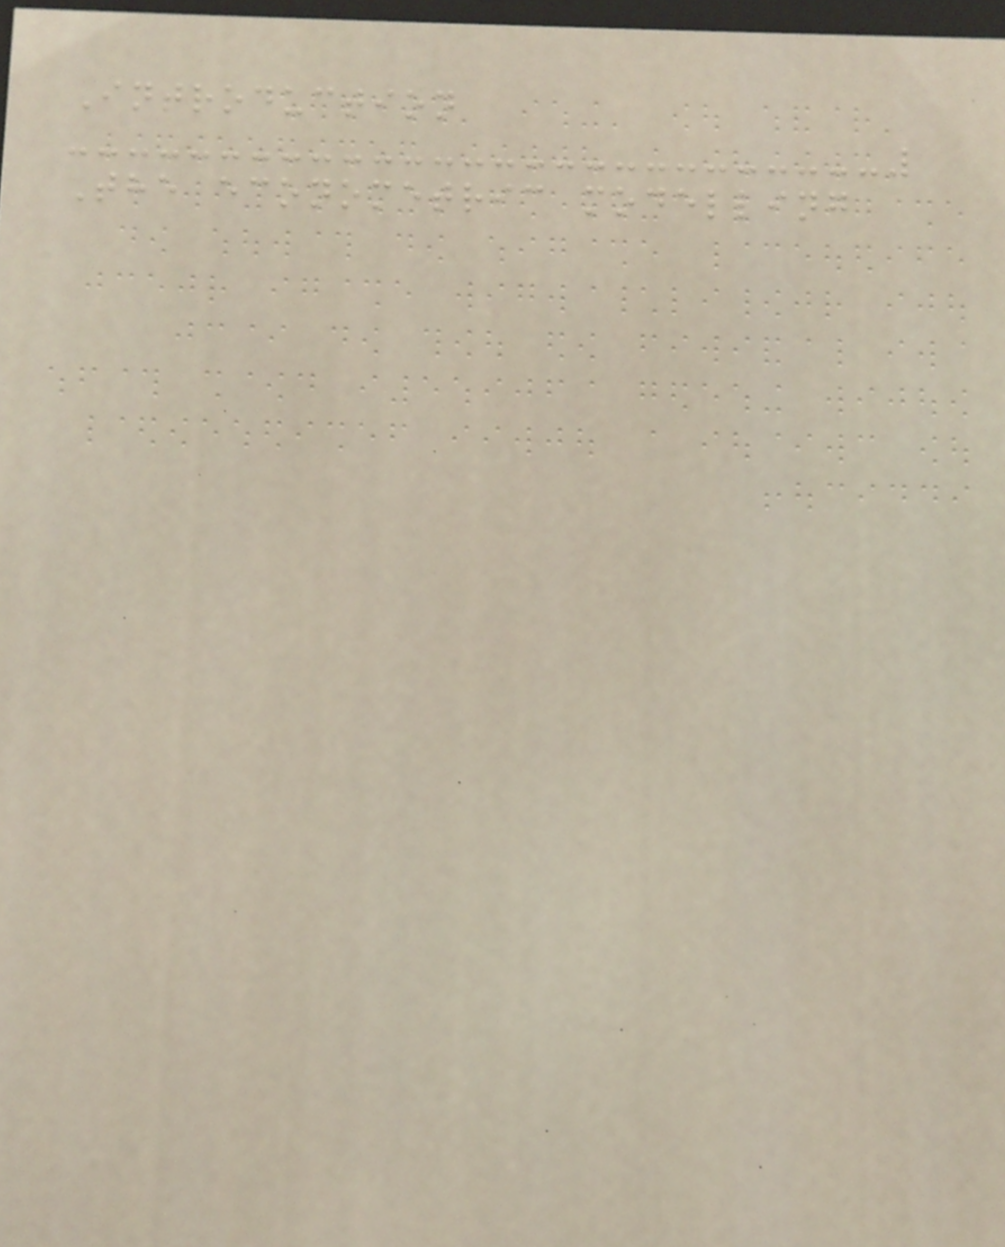Introduction
The econometric modelling
